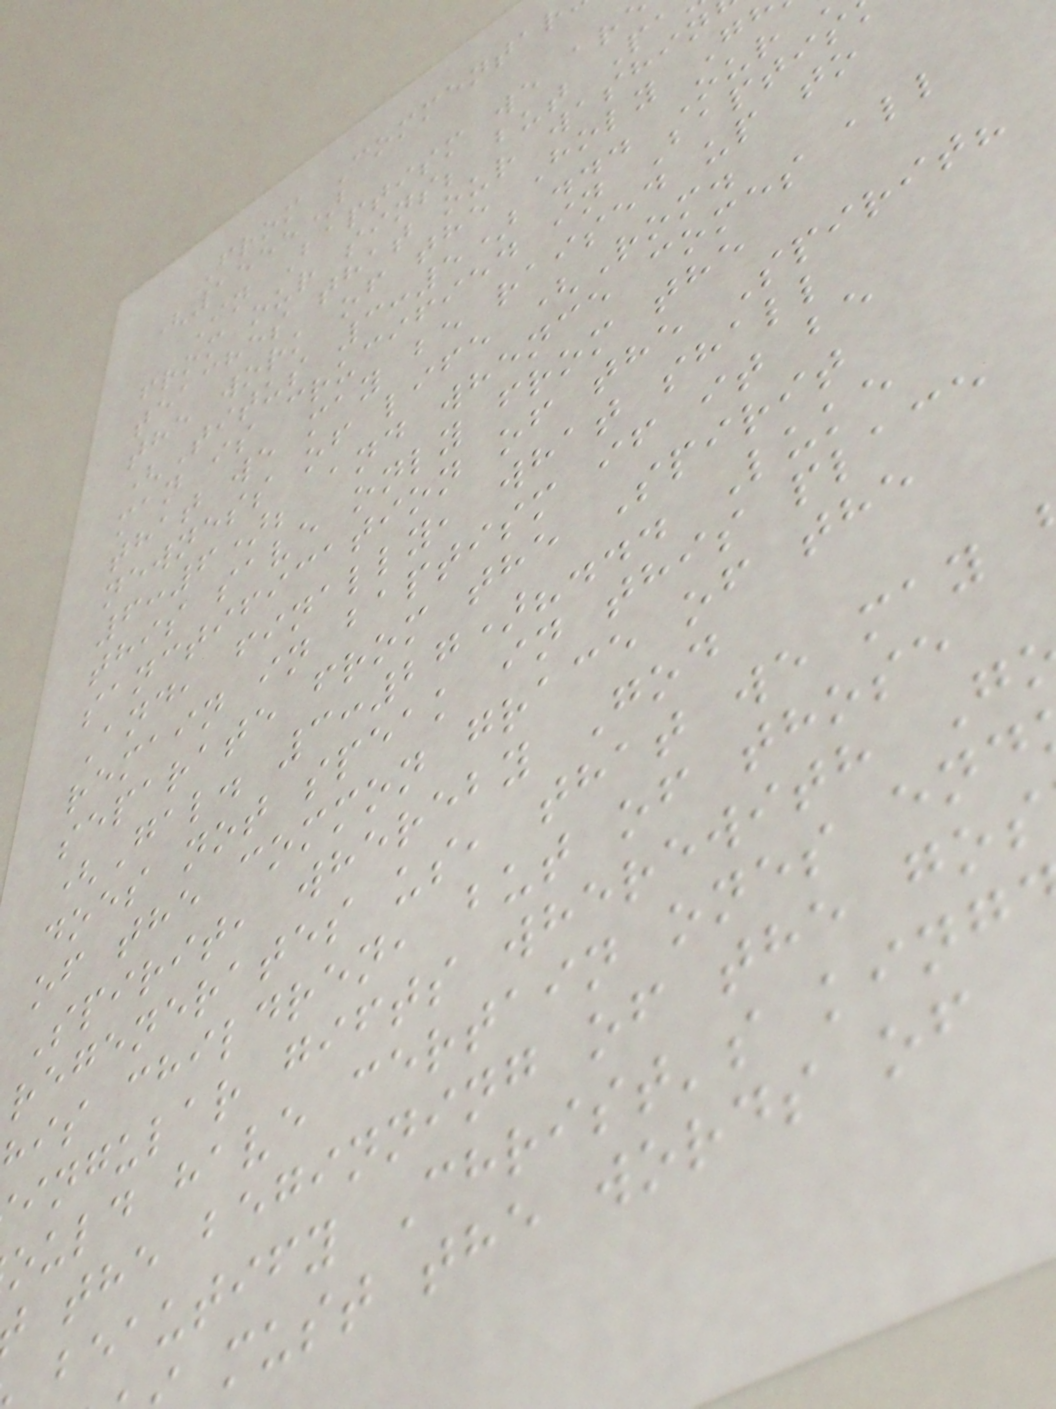From Commentar
(1555)
In Baptism we ar
from our sins; but Pa
teaches that our washin
the work of the Holy G
(Titus 3:5) ... Our
man is crucified in Baptis
that we may be raised up to
newness of life (Rom.
6:6); and whence comes all
this save only from the
sanctification of the Spirit?
And, finally, what shall
remain in baptism if it be
separate from the Spirit
(Gal. 3:27)?... Luke
does not speak in this place
of the common grace of the
Spirit, whereby God
regenerates us, that we may
is children, but of those
ingular gifts wherewith G
ould have certain ones end
the beginning of the gos
beautify Christ's king
must the words of
